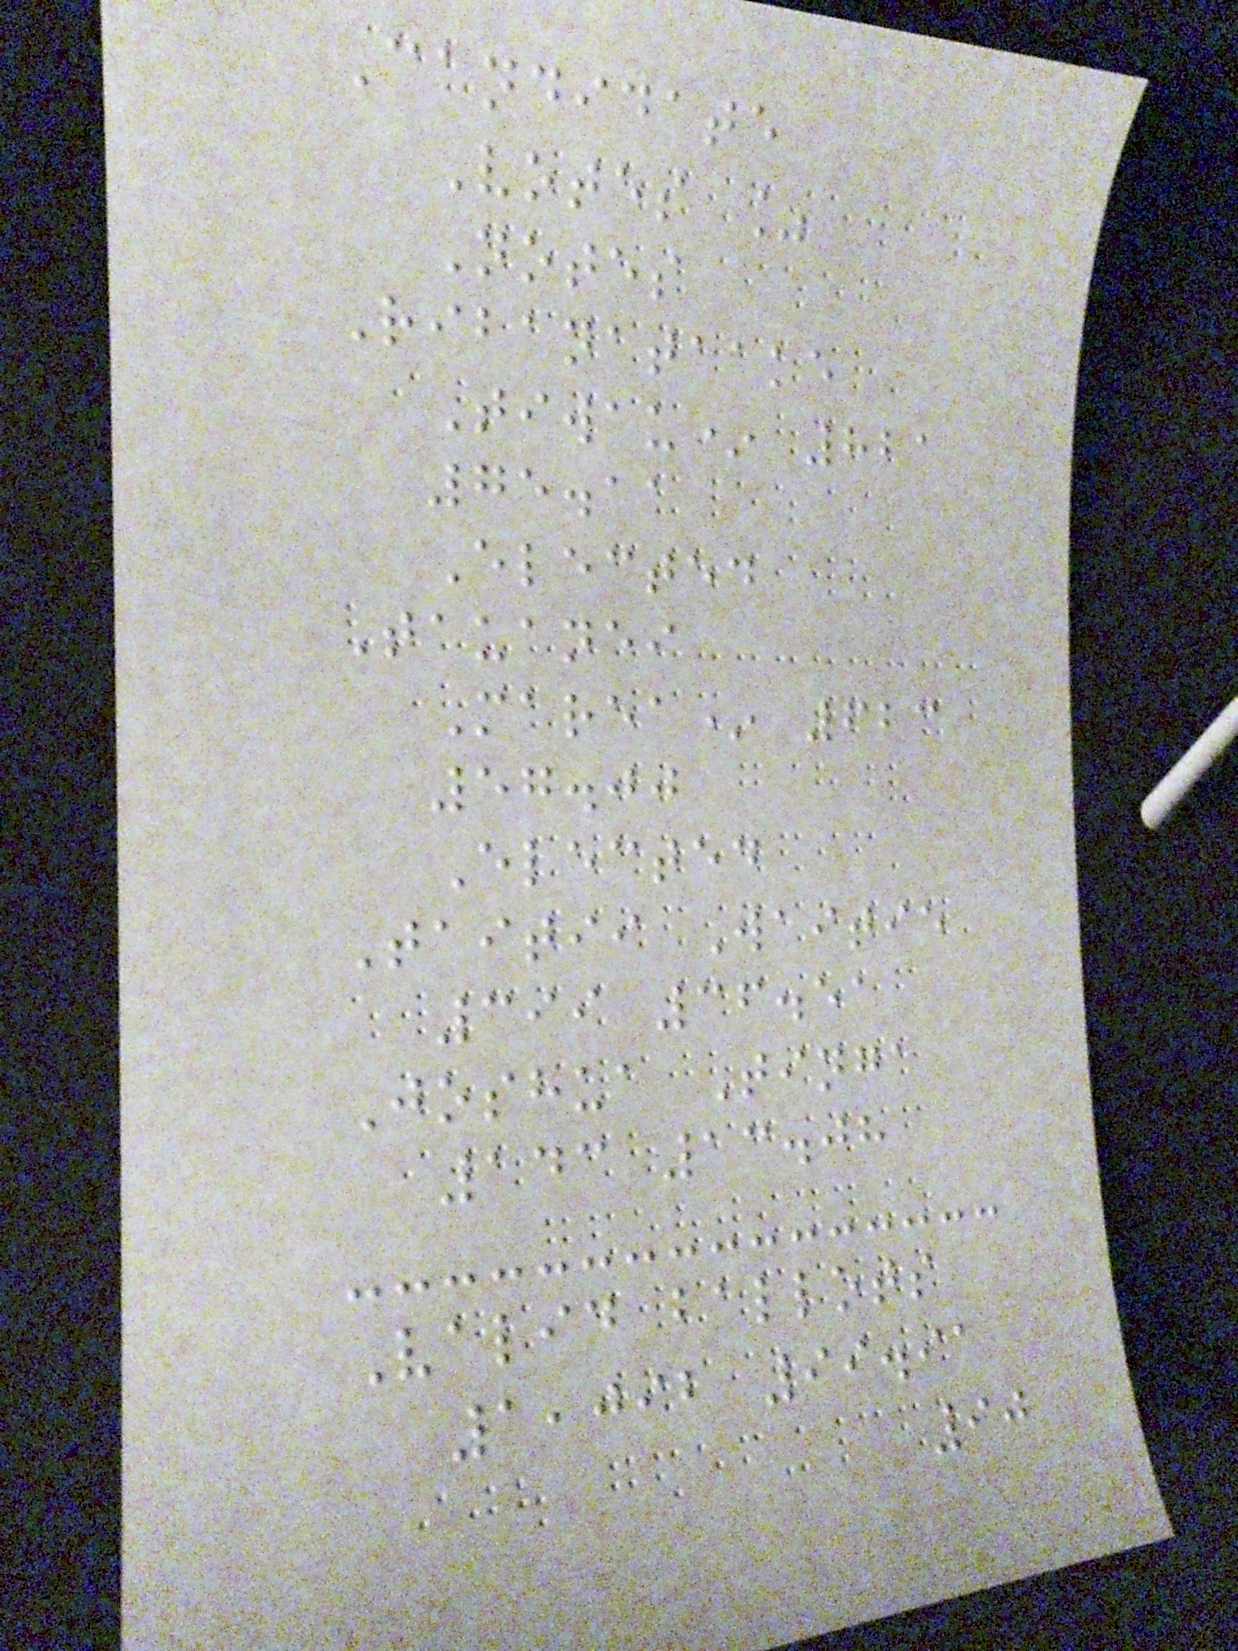Candidate
Votes %
Notes
Ribanataake
Tiwau* 821
75.11
Elected
Tauanei
Marea* 623
57.00
Elected
Taitii Waitie
399 36.51
Joshua Tinga
143 13.08
Valid ballots
1,092 99.91
90
